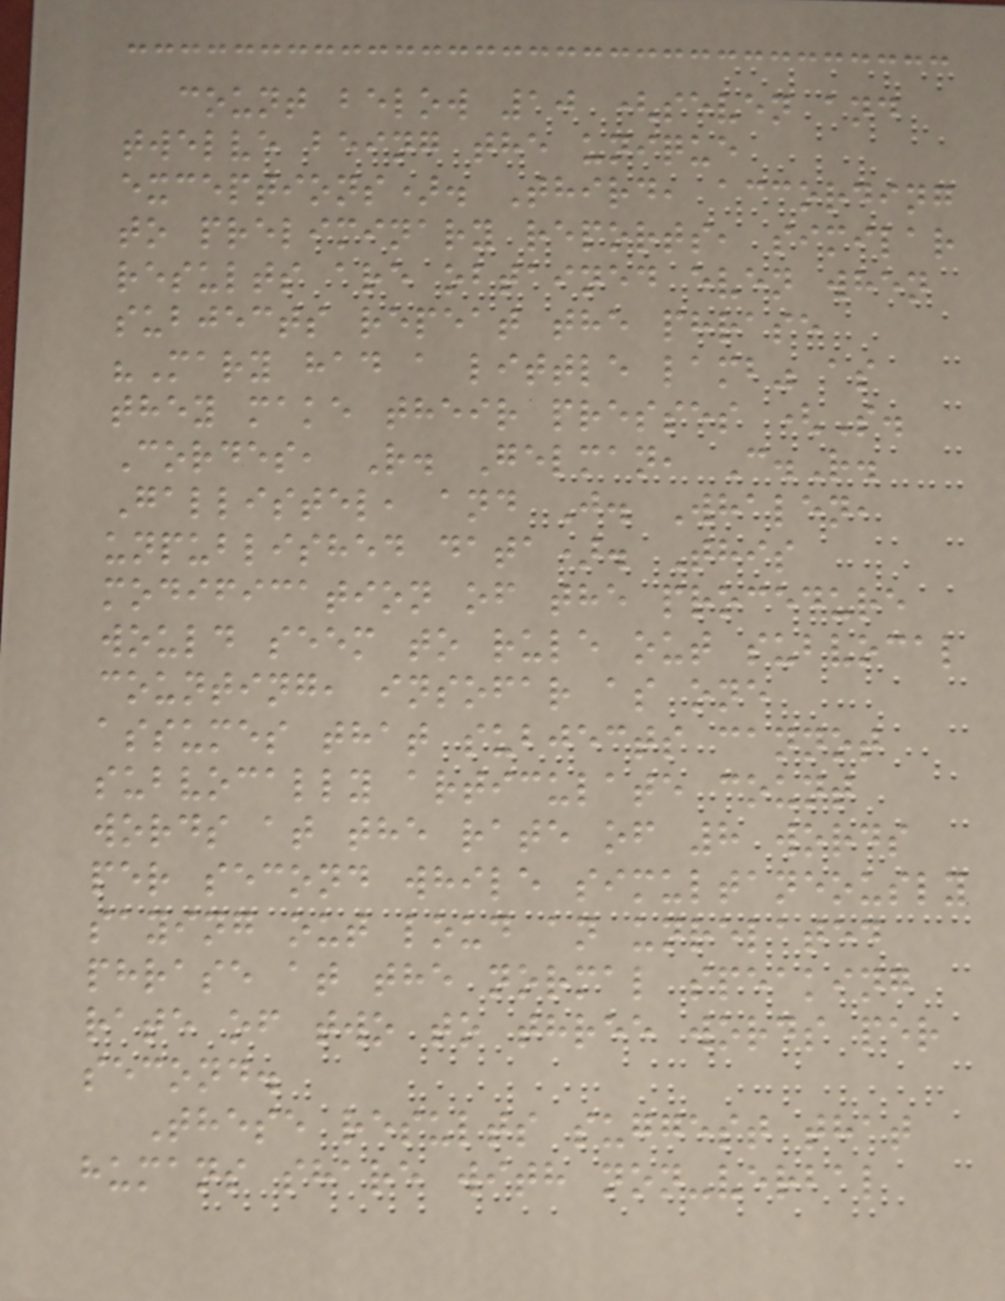count below 10 (seven and
twelve being the unique
exceptions). Third, according
to preliminary reports, similar
results are obtained even when
subjects repeat the phrase
"Mary had a little lamb" as
they make their presses (S.
Cordes, R. Gelman, C.R.
Gallistel, and J. Whalen,
unpublished data). This
modification of the procedure
would seem to rule out subvocal
counting, insofar as one
assumes that subjects cannot
subvocally articulate count
words at the rate of 8 words
per second while simultaneously
saying out loud an unrelated
phrase at the normal speaking
rate of two to three words per
second.
These results suggest that
humans share with non-verbal
